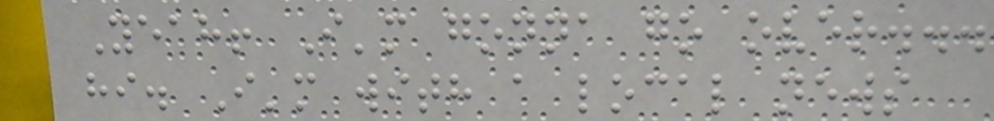Yeah! I'm gonna go over...
hi. I'm with a local news
